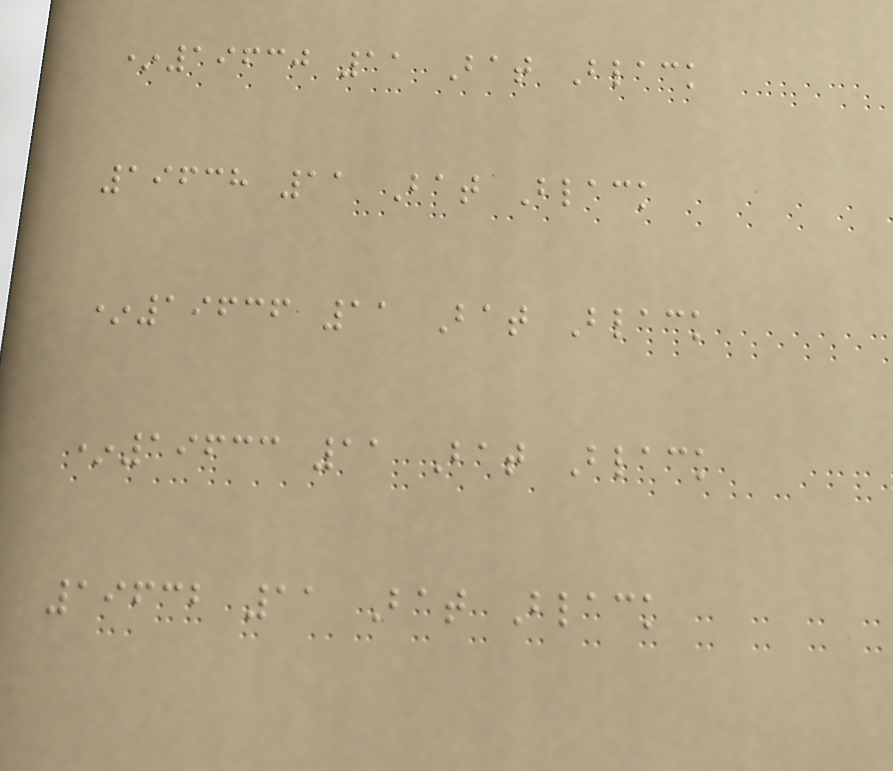*19630 11 Bat Black
19638 11 Bat Black
*19636 11 Bat Black
*19633 11 Bat Black
19632 11 Bat Black
